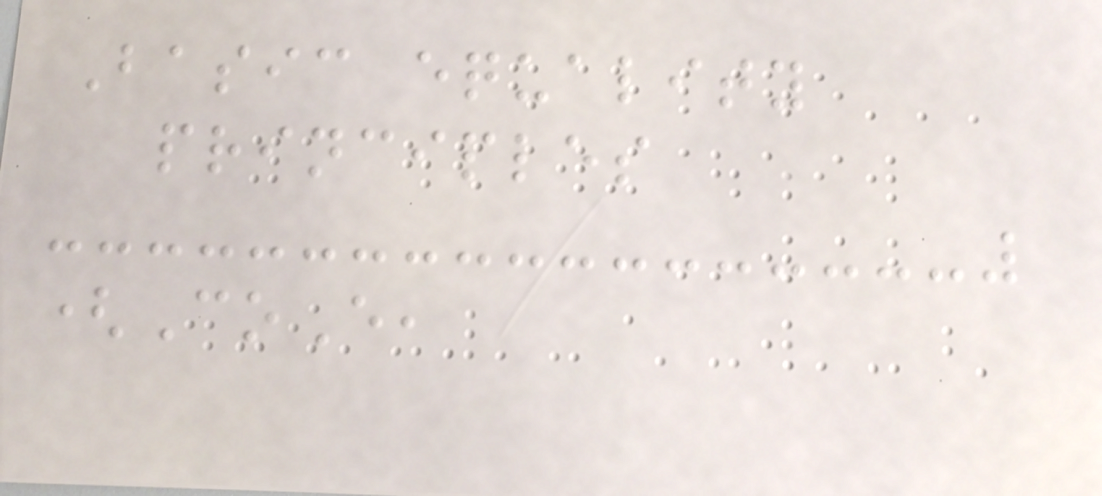Basic equality
principles
(CoE,
